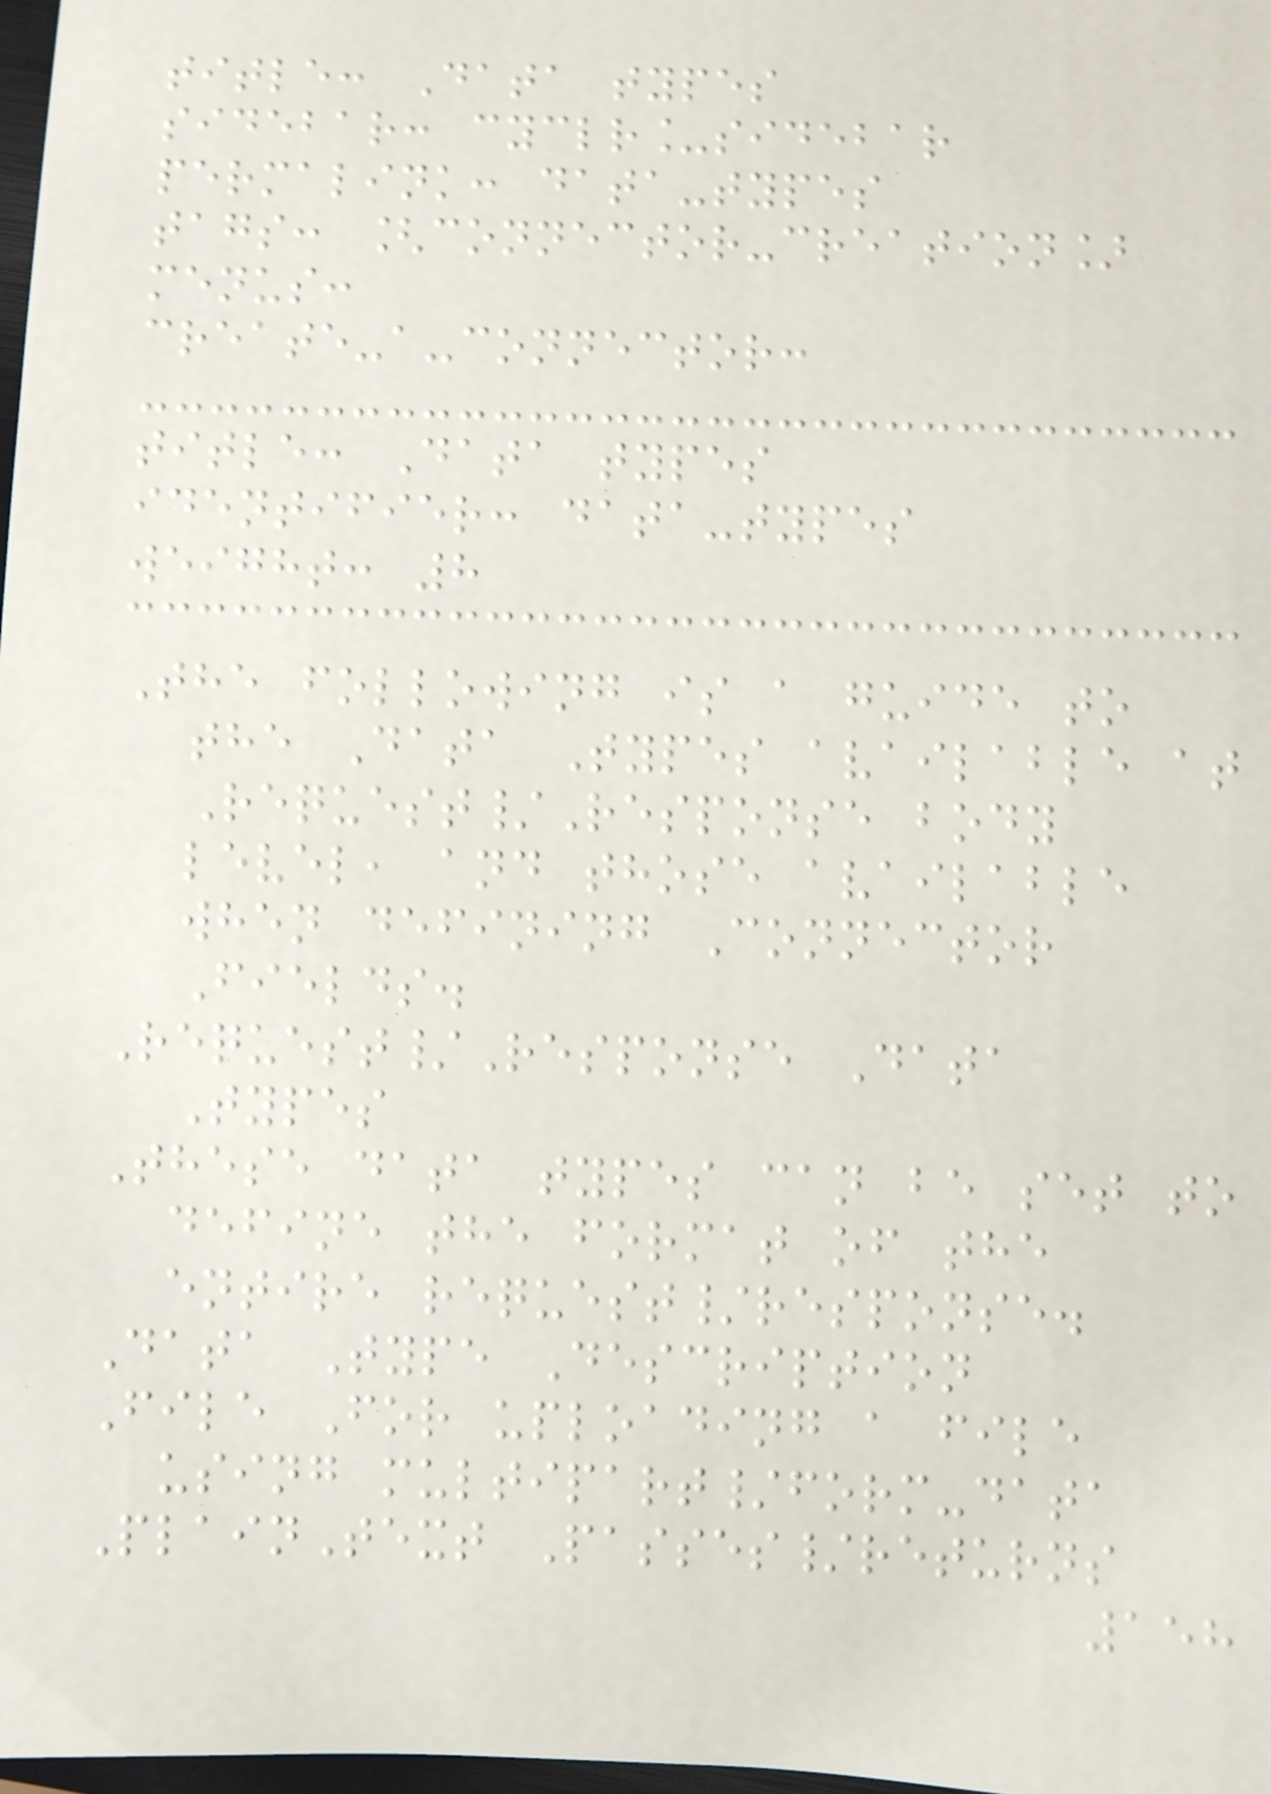title: Data types
sidebar: cyclr_sidebar
permalink: data-types
tags: [connector-creation]
menus:
create-a-connector:
title: Data types
identifier: data-types
weight: 8
The following is a guide to
the Data Types available at
Request/Response body
level, and those available
when defining Connector
Fields.
Request/Response Data
Types
These data types can be set to
define the format of the
entire request/response.
Data Type Description
File For uploading a file
using multipart/form-data
PlainText Passes/returns
158
